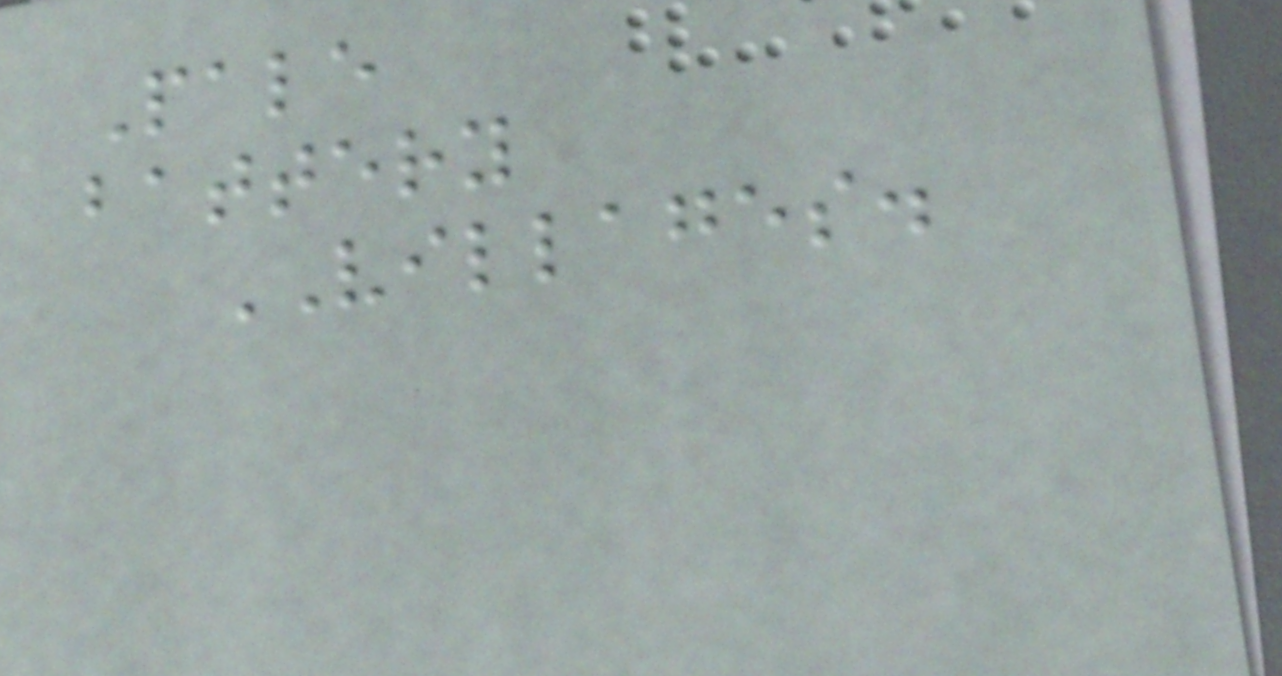Pale
battery
VILLAGES.
